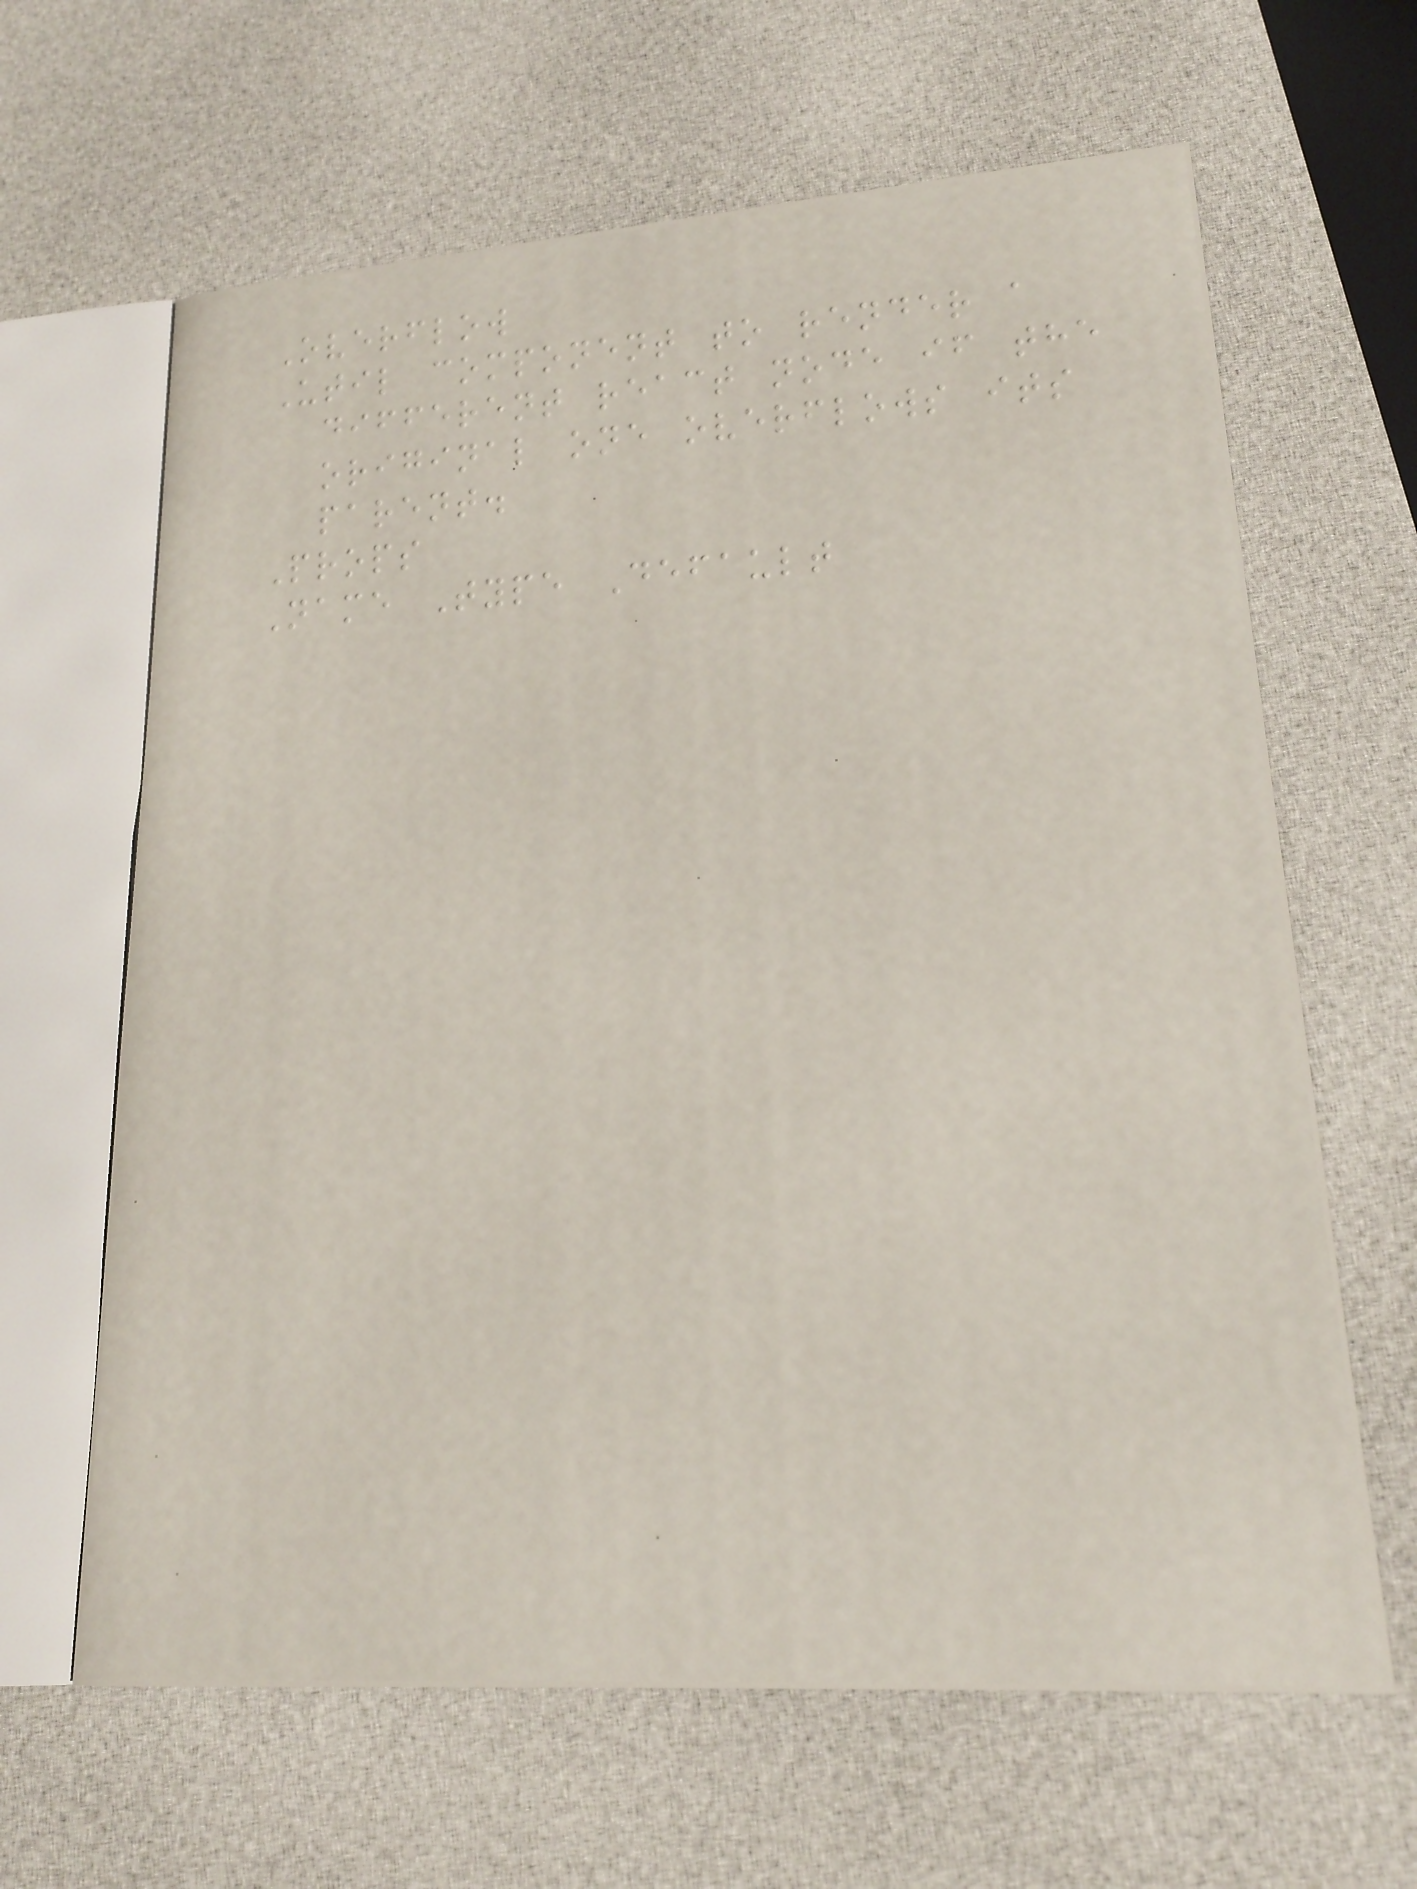Overflow
Util component to render a
different react node if the
original one overflows its
parent.
Props
Name Type Default
